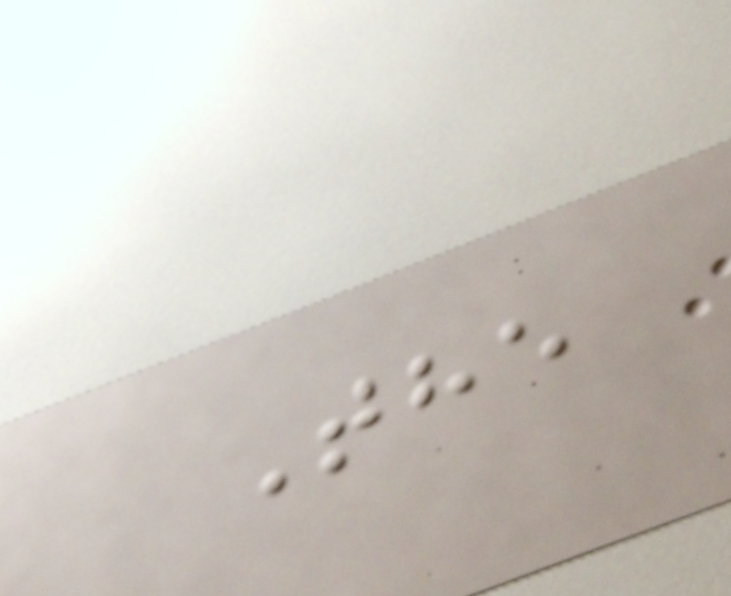The
